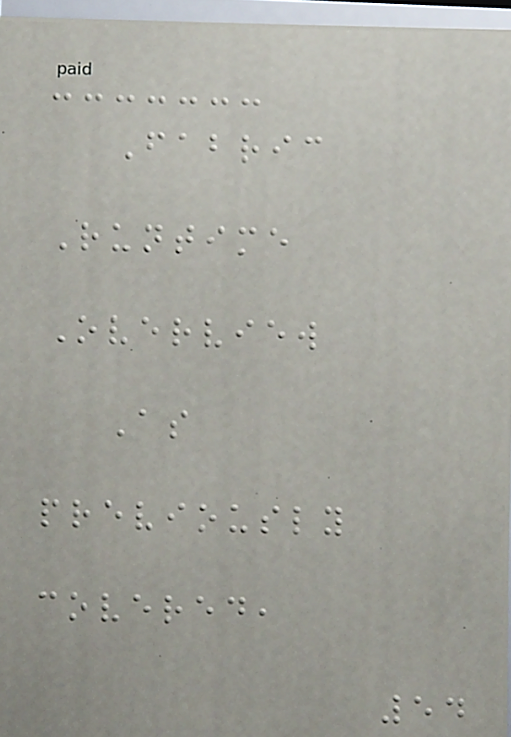Fabric
Runtime
Overview
As
previously
covered,
54
